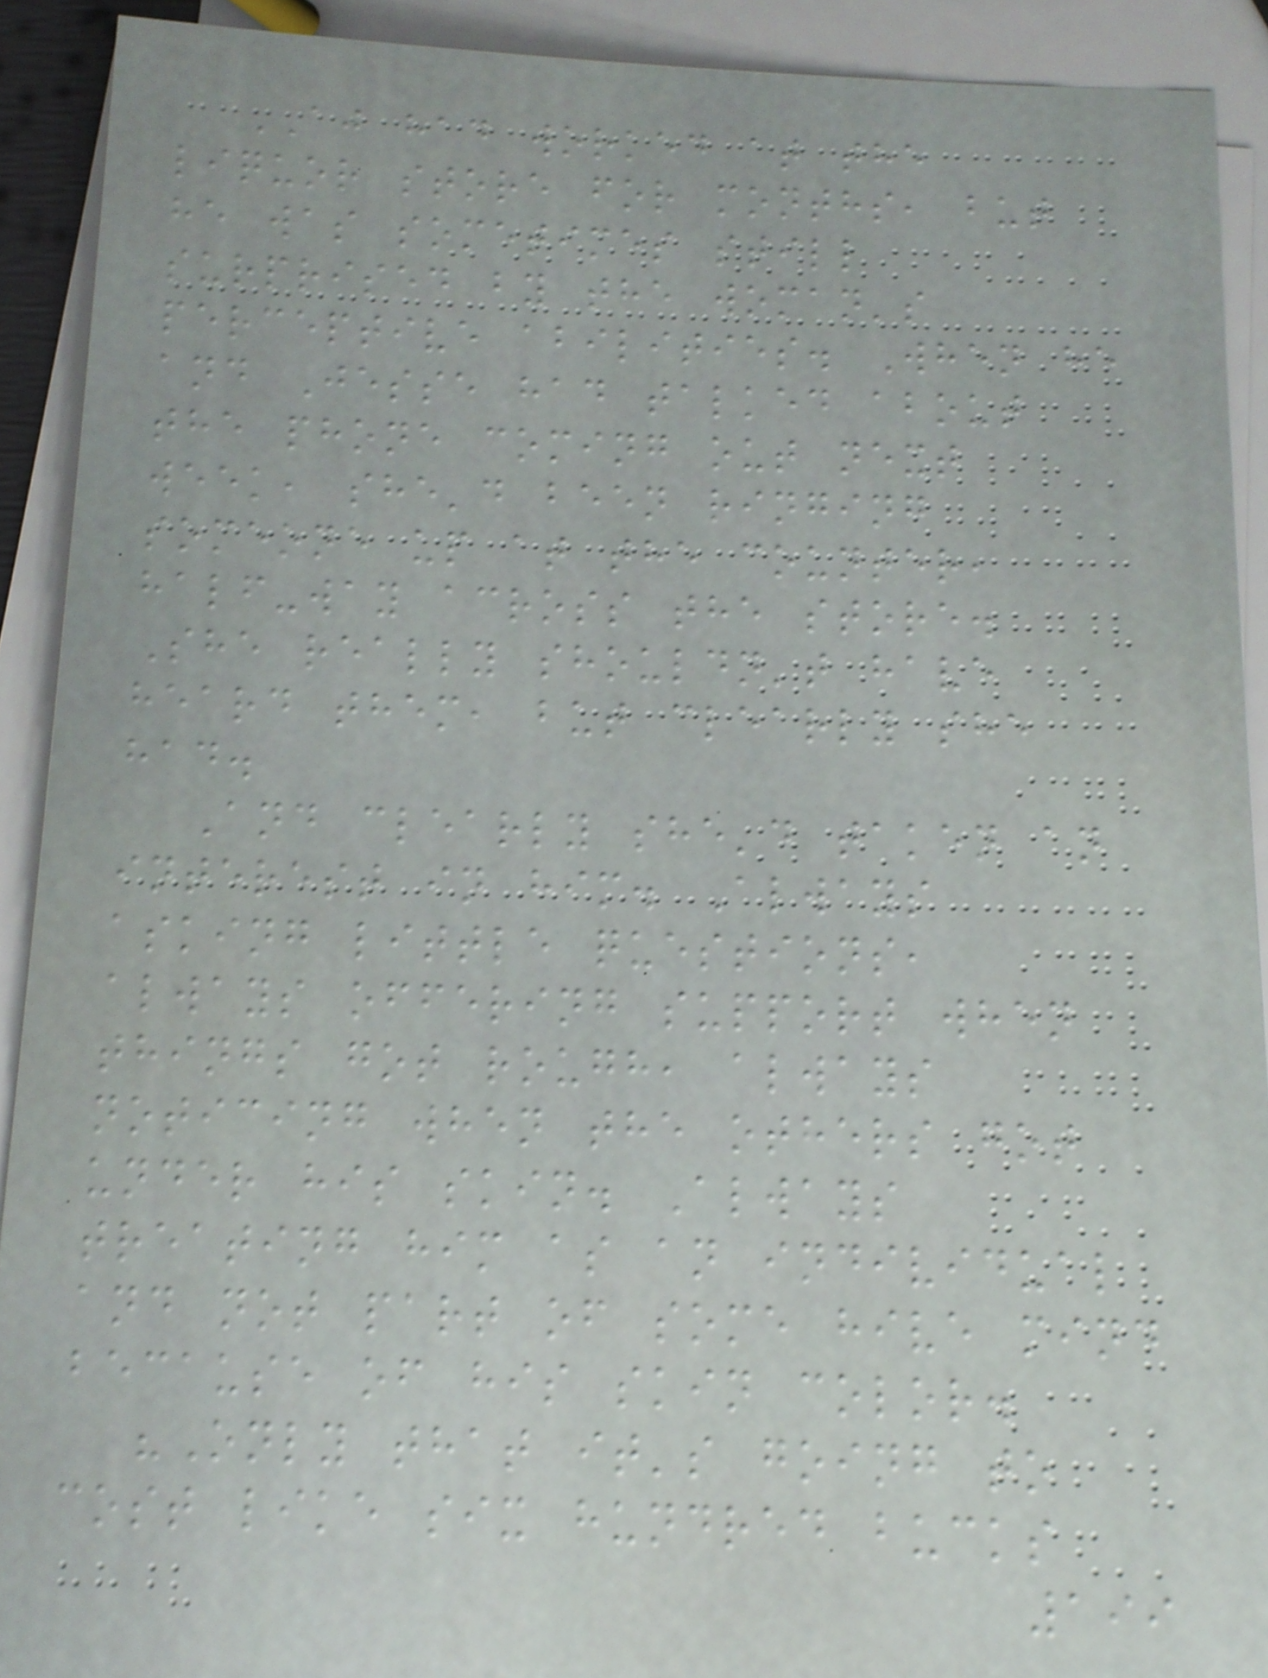AJ had worked at the
liquor store for months, but
he was sometimes still
surprised by the woman's
perceptive abilities. When he
and Jesse had talked about
the phone coming out next
week, she'd been ringing
someone up at the counter,
half-way across the store.
She really shouldn't have
heard them, but clearly she
had.
And clearly she'd taken an
interest in him. Always
asking little questions,
always offering support when
things got rough, always
noticing when the others got
under his skin. Always
treating him as an individual
and not part of some hive mind
because of his skin color.
"Only that it's going to
cost like six hundred bucks
199
